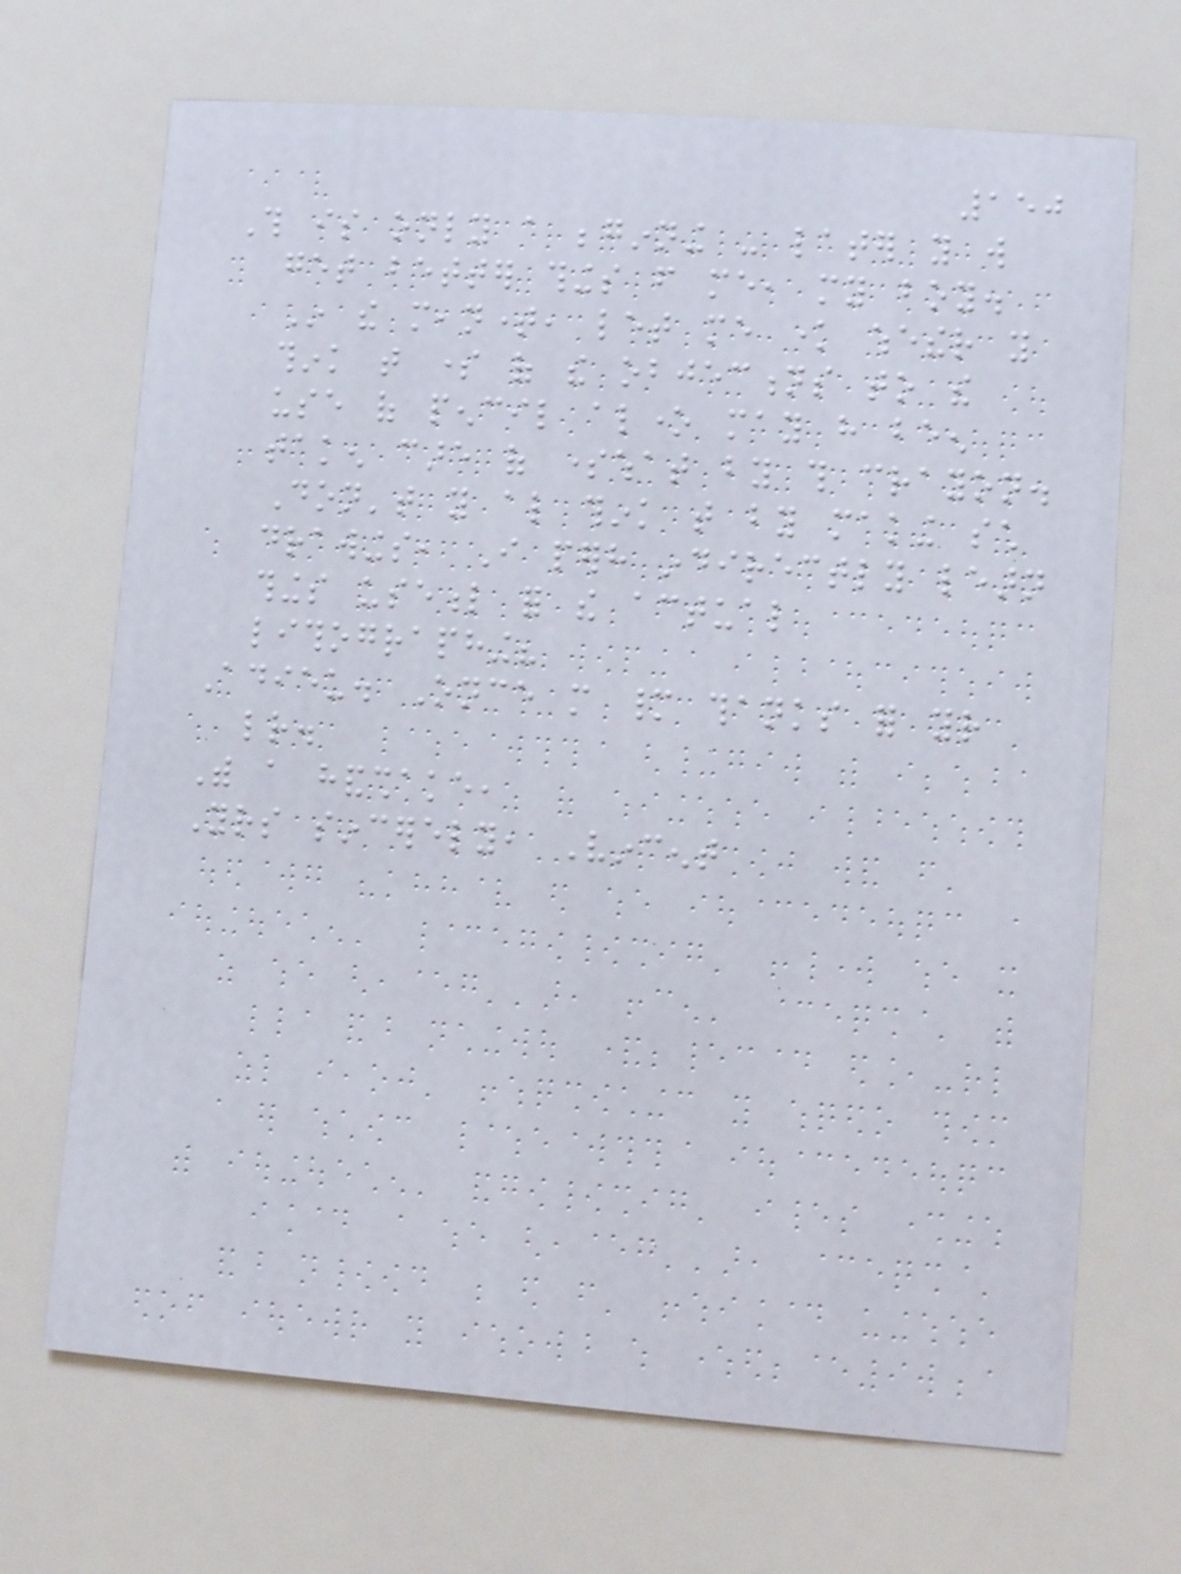150
This is only a beginning - later you will
get better things from me, my boy.
In the meantime, let me know whether you
think that some of the objections to the
use of pencil alone may have been
taken care of somewhat by this crayon.
Don't you also think that by making such
drawings, I perhaps indirectly learn
things useful for the actual
lithographing?
Adieu. Once more many thanks for your
letter.
With a handshake,
Yours sincerely, Vincent
